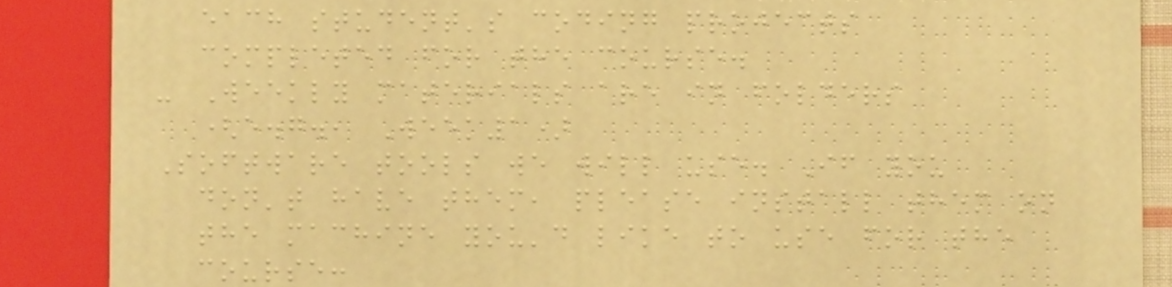each student's coding projects
completed for the course.
- Weekly materials are in folders
(e.g., Week1)
Software tools we will use. If you
don't have them, please install them on
the machine you'd like to use for the
course:
